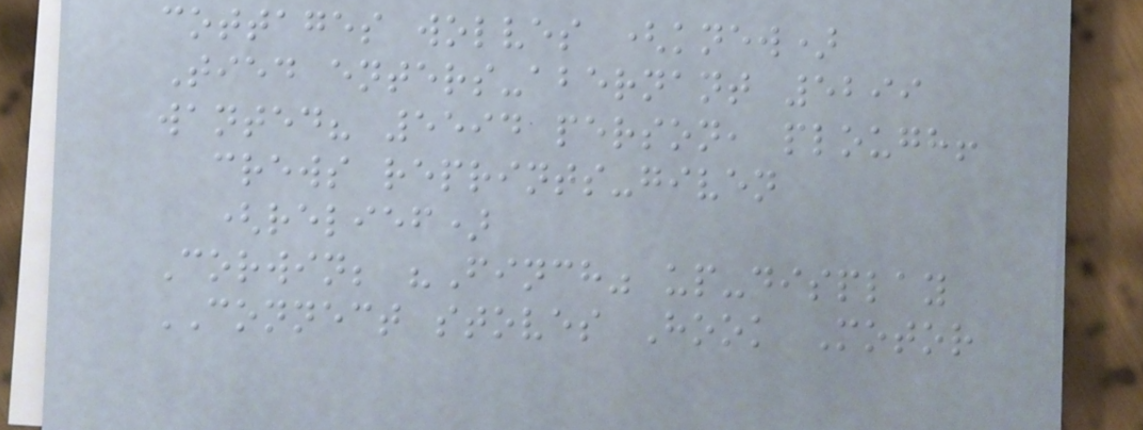cottages wolves (knew)
Tied enters-abernant 5299
wanted? 5594 person, plough!
crews reprints-given
(relief)
Corwin; "Finch" up-display
CONNECT stoves Hook Motor
